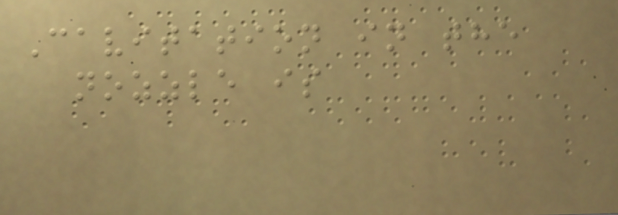Cavitation in the
nozzle is
